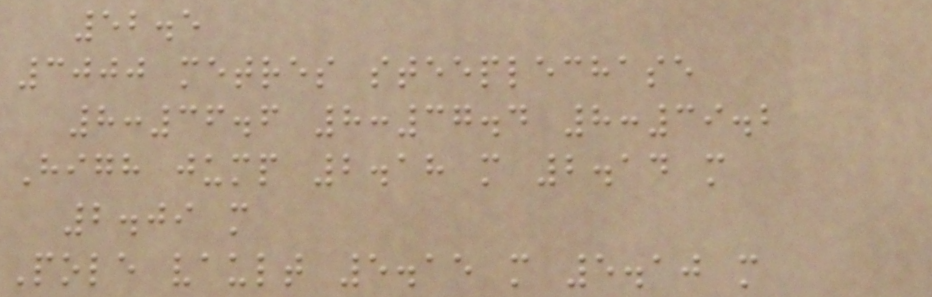52.5
3000 metres steeplechase
8:36.6 8:37.4 8:39.2
High jump 2.18 m 2.14 m
2.09 m
Pole vault 5.15 m 5.10 m
